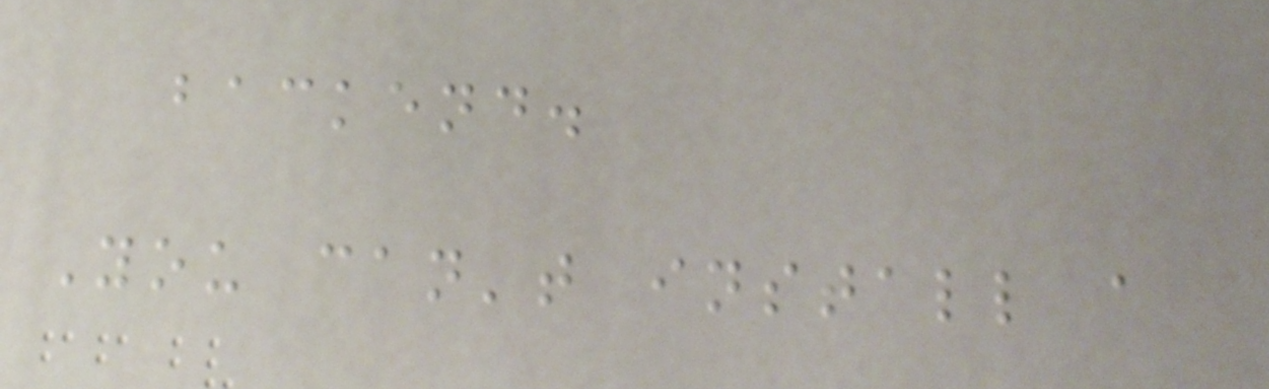backend.
You can't install a
